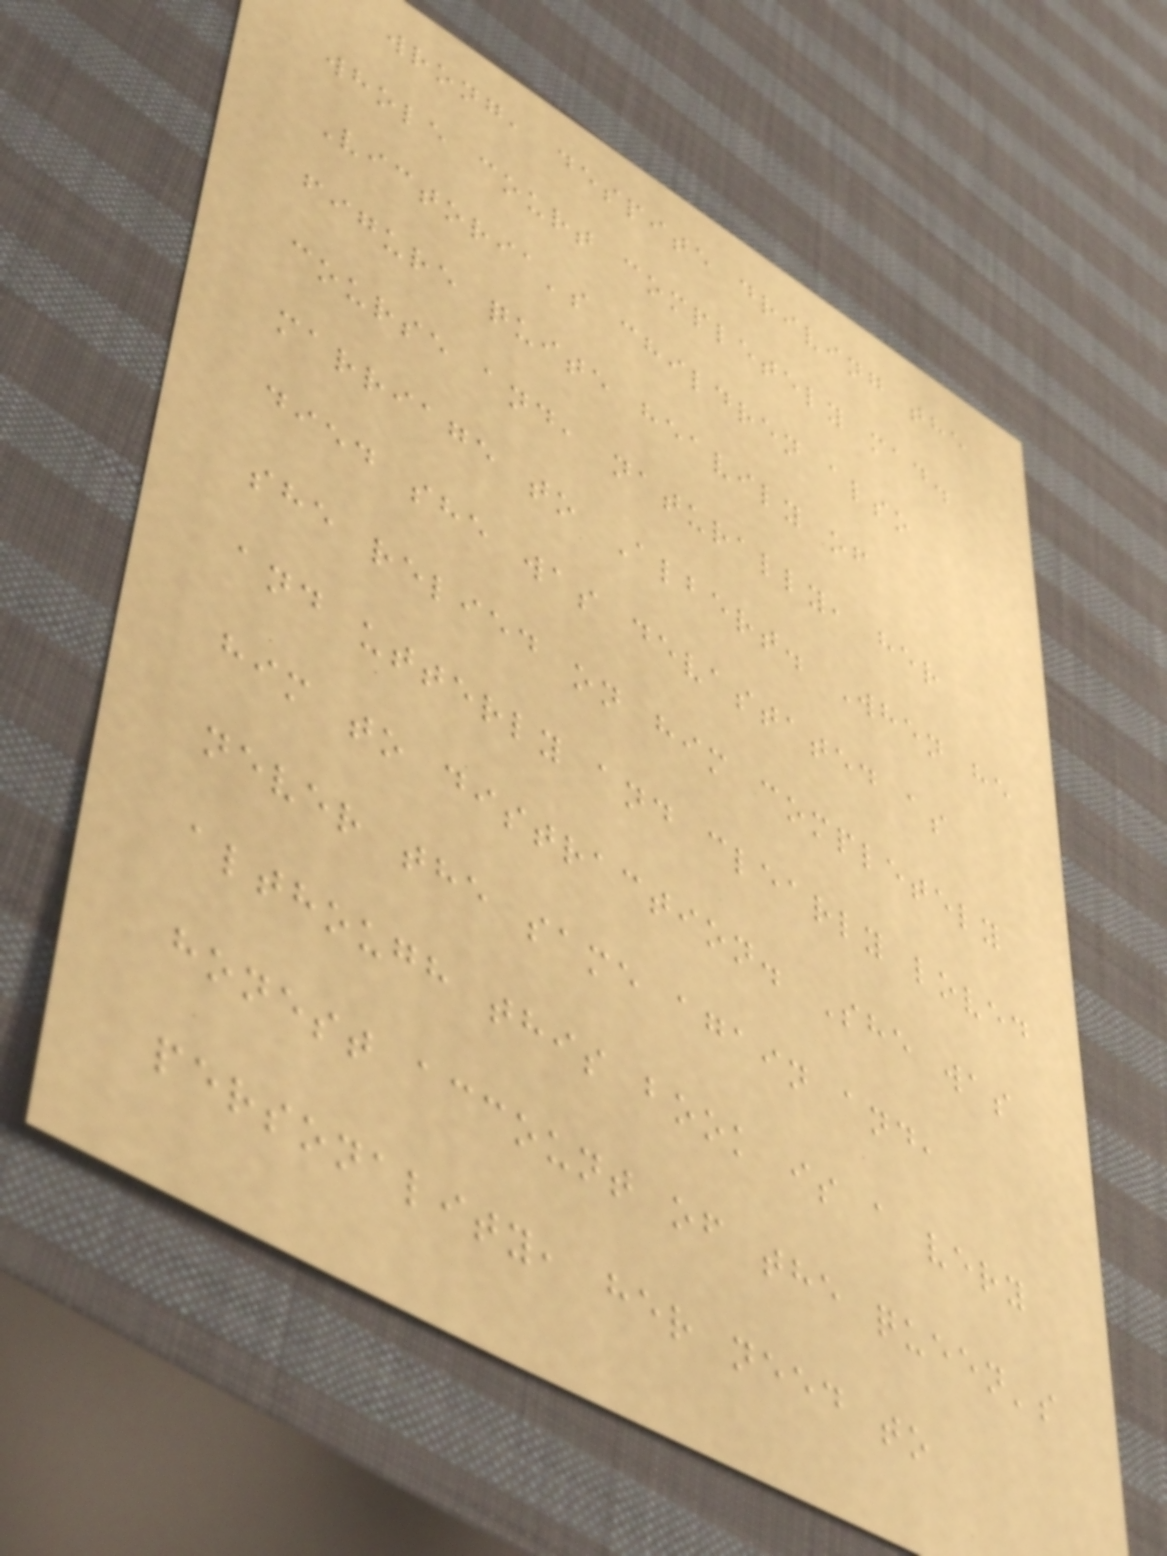wrong, despite driving the
whole court completely mad.
Victoria's children also
figure quite heavily of
course and, naturally, her
marriage to Albert. When he
died she was devastated as
she relied on him completely
and utterly and clearly loved
him to distraction. She was
never the same again and,
although this book is a very
honest account of the queen's
personality, her need to
